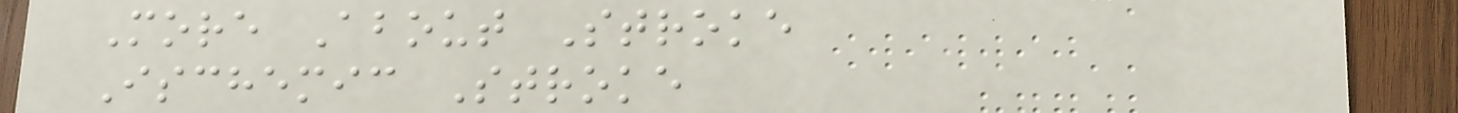More About Stroke
Ischemic Stroke
